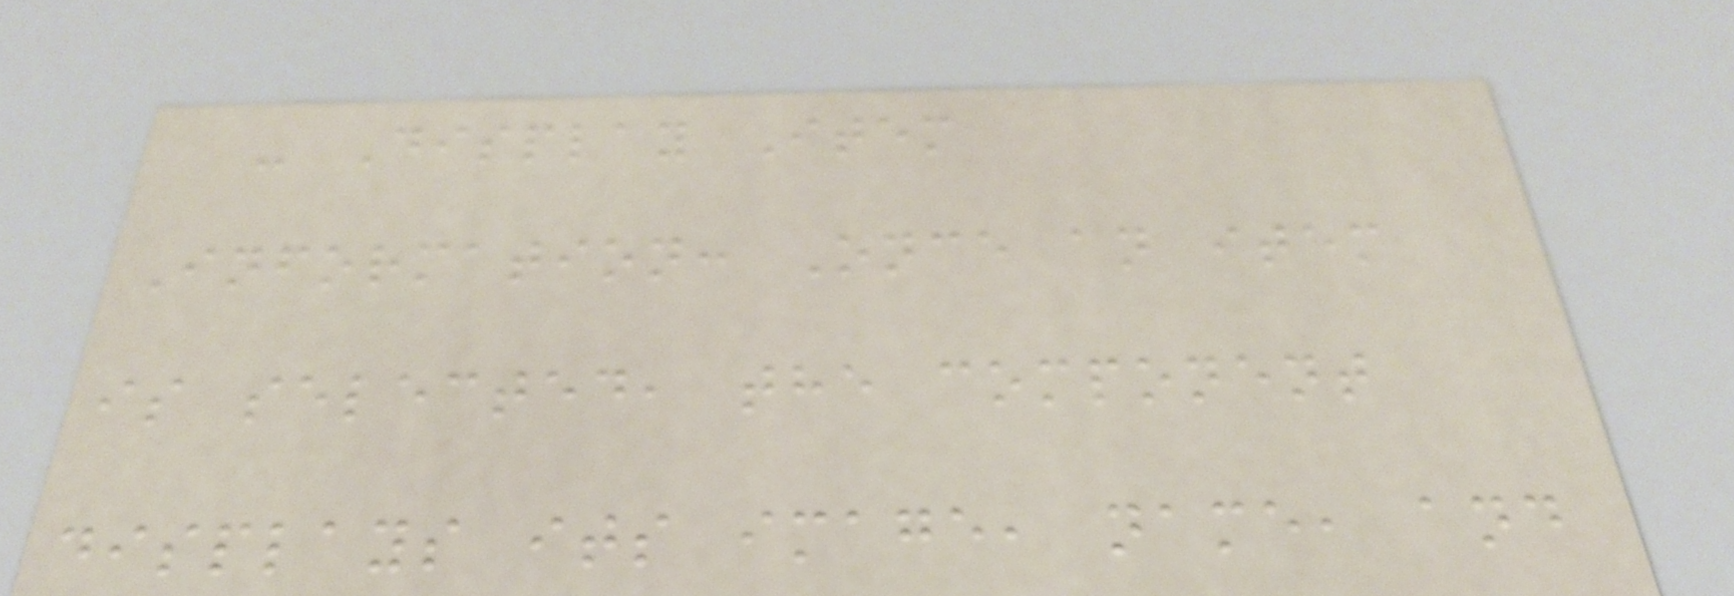- Display Item
Information: Once an item
is selected, the component
displays its image, name, and
